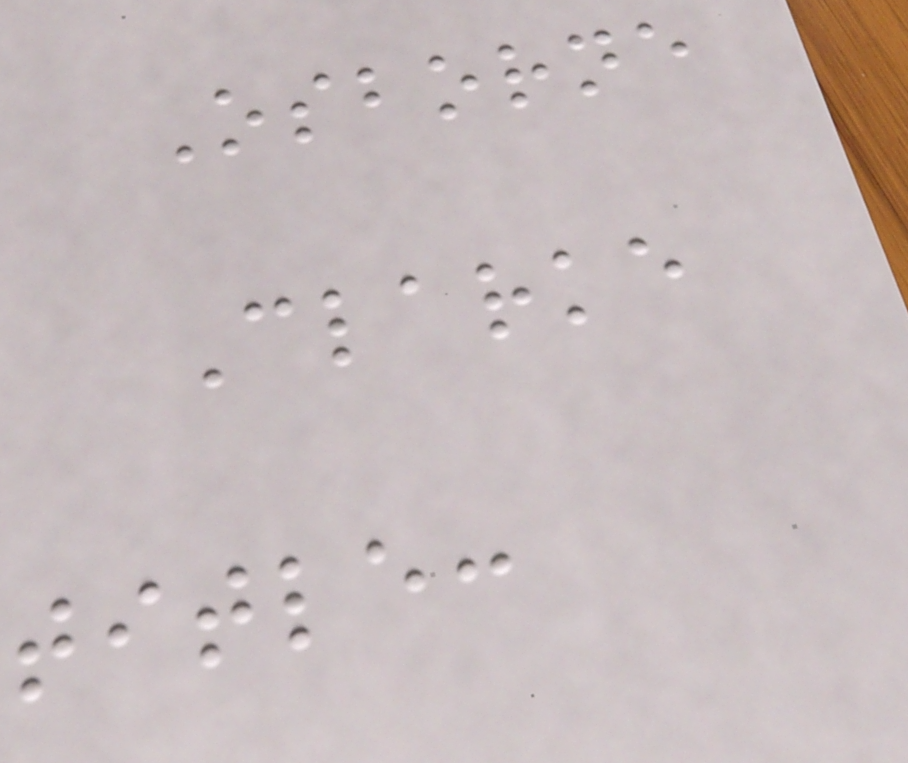Osborne
Clarke
title:
